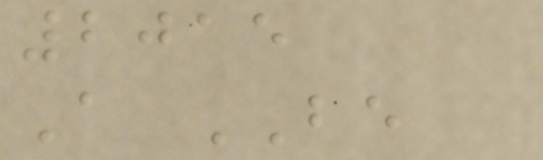2015
A BE
